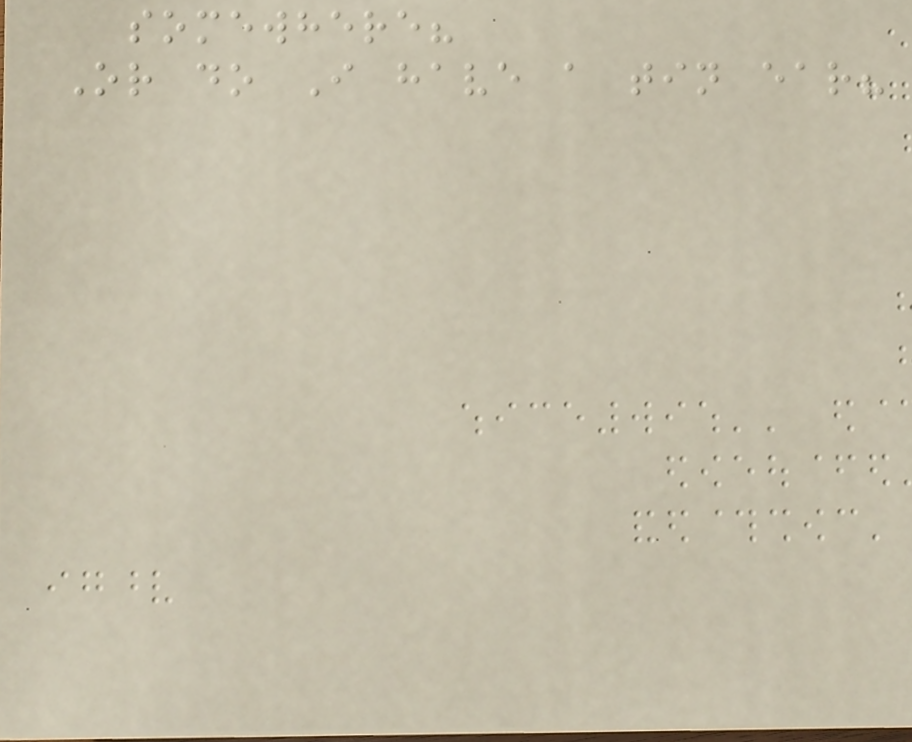somewhere?
Or do I have a tin ear?
